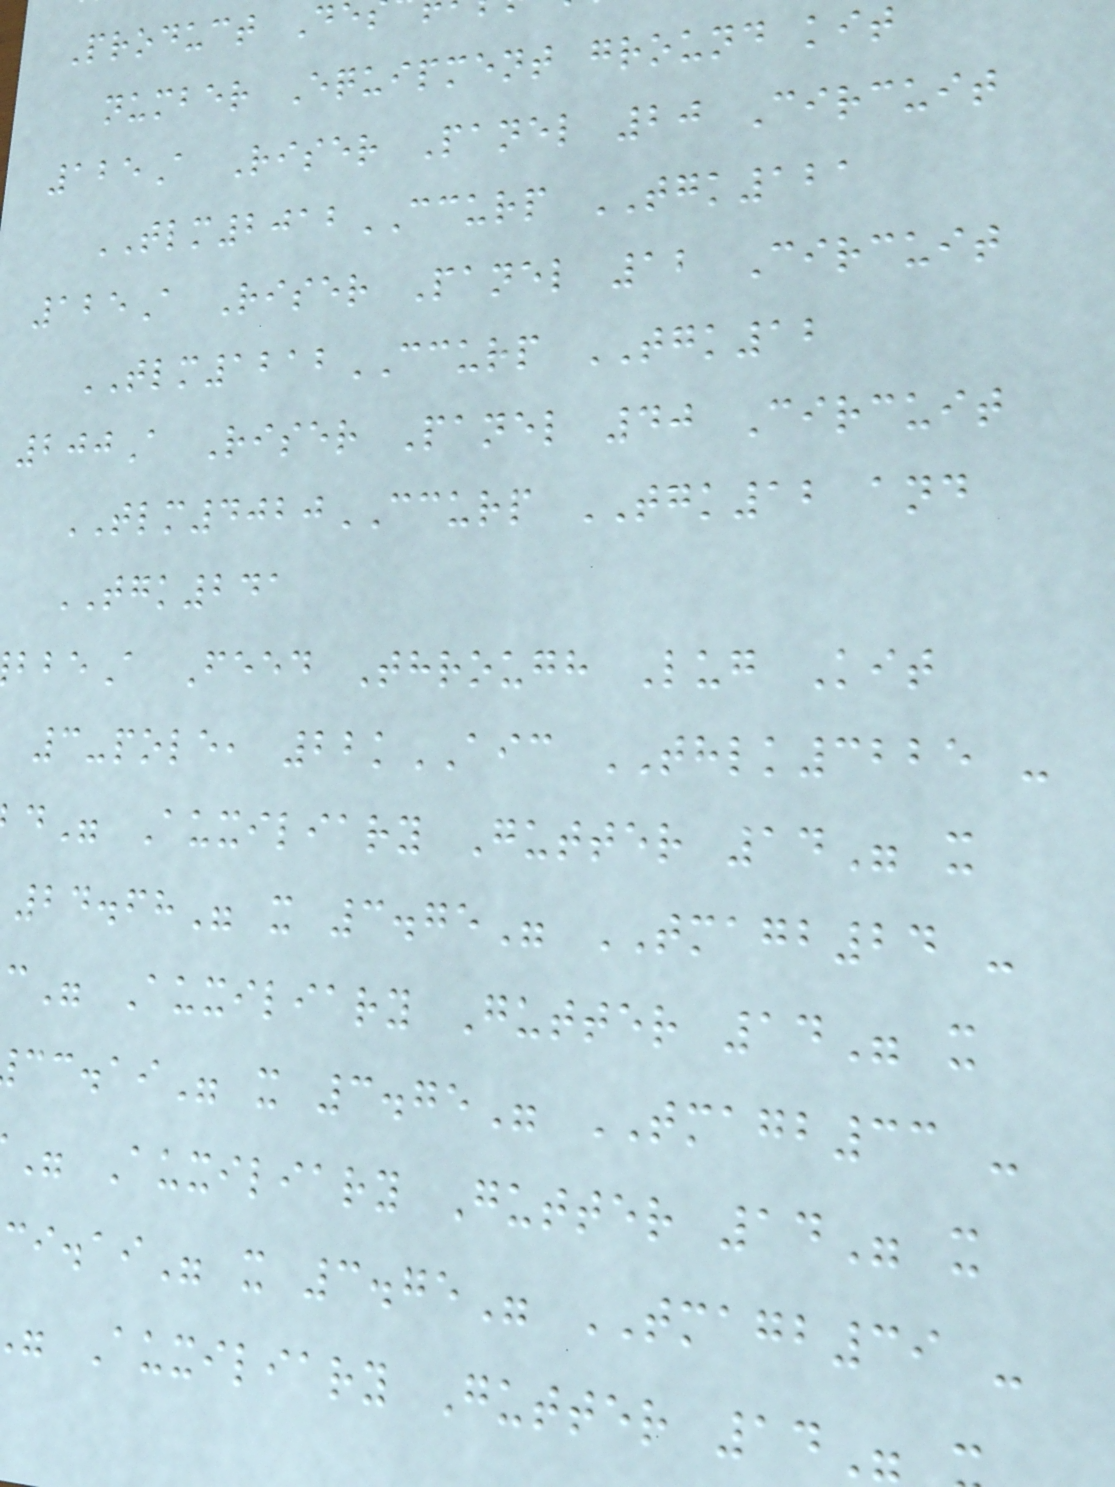Product D
number Equipment ground kit
125A Riser Panel 20 Circuit
TLM2012CCURP TGK121
125A Riser Panel 12 Circuit
TLM1212CCURP TGK12
200A Riser Panel 40 Circuit
TLM4020CCURP TGK12 and
TGK241
A Feed Through Lug Kit
3-pole, 22kAIC THLK3225 -
24.68" x 3.75" TMAGB24 -
Auxiliary Gutter 14"
